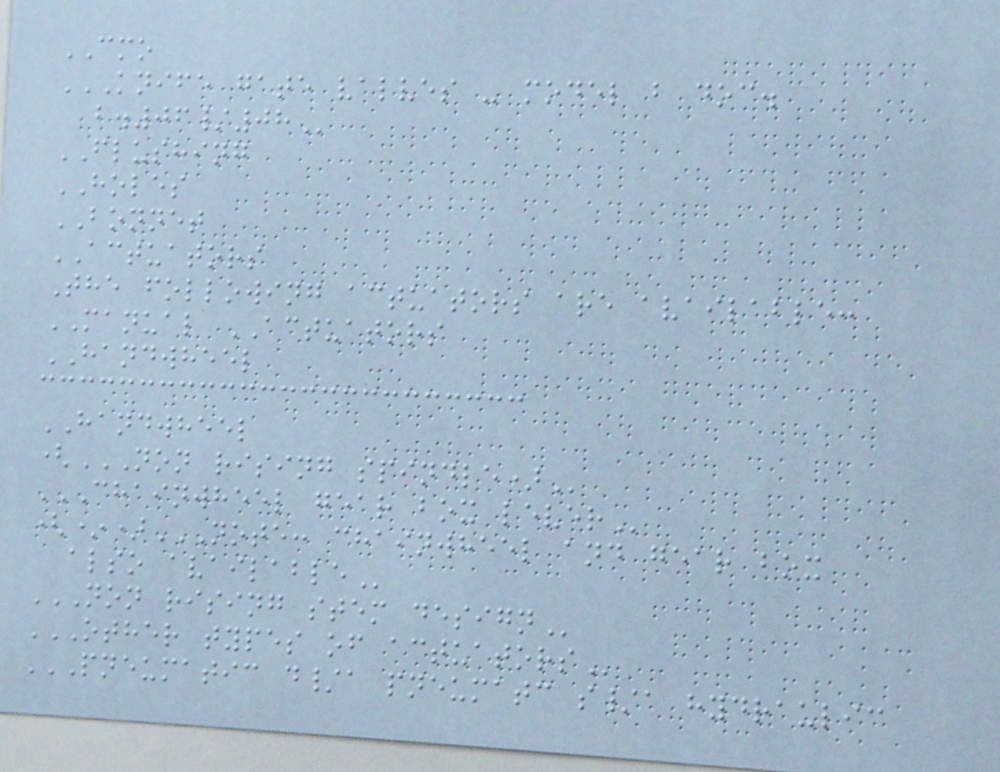CMO
KNIFE GATE VALVES - MODEL B DOC.
B.06/08
FLUSHING
HOLES
BONNET
ACTUATORS
The following actuators are available:
MANUAL ACTUATORS
HANDWHEEL
HANDWHEEL
(NON RISING SPINDLE)
CHAINWHEEL GEAR BOX LEVER
(*)NOTE: CHAINWHEEL AND GEAR BOX
ALSO AVAILABLE
NON RISING STEM DESIGN
OTHER TYPES OF ACTUATORS
PNEUMATIC D/A PNEUMATC S/A HYDRAULIC
